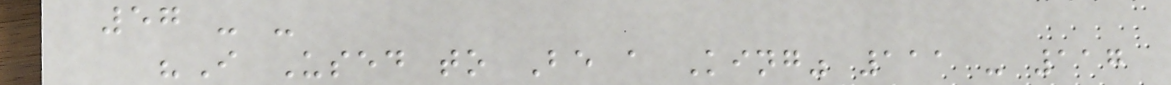57 - -
"I Used to Be a King" 111 - 117
